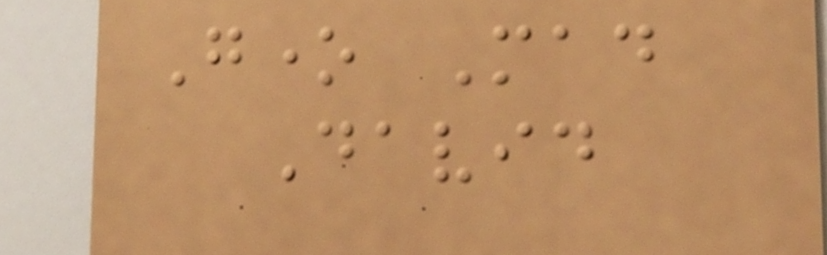Gone Mad
David
